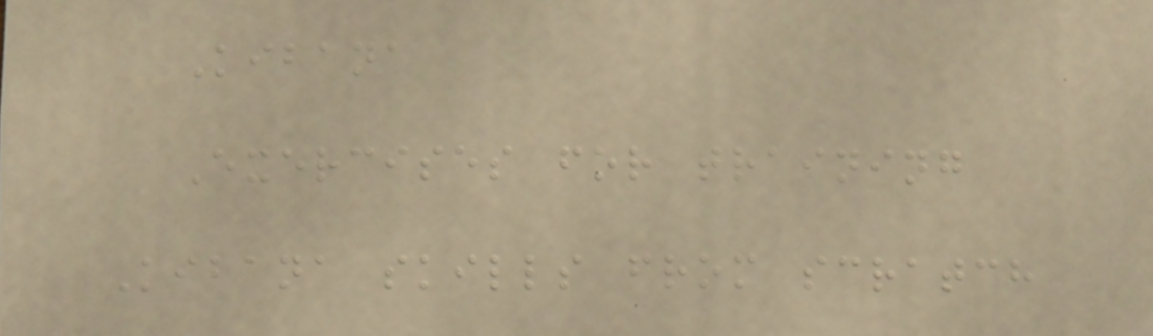Kibana
Exercises for training
Kibana skills from scratch
